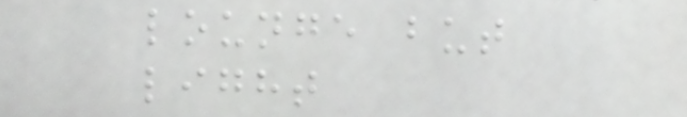lounge but
light
